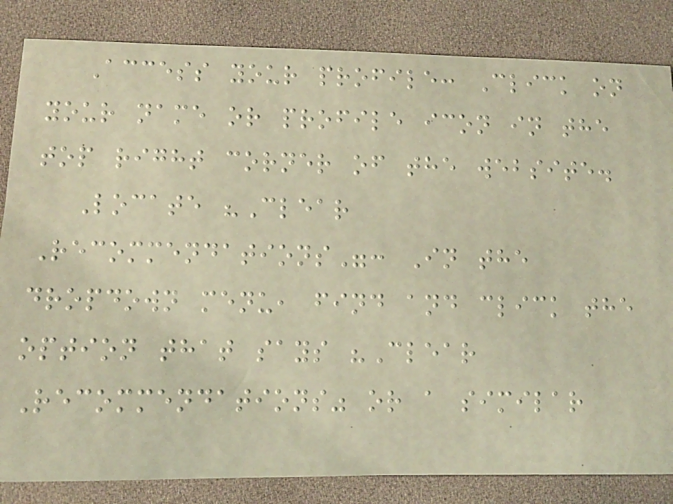Access your profile: Click on
your name or profile icon in the
top right corner of the website.
Locate "Clear
Recommendations": In the
dropdown menu, find and click the
option that says "Clear
Recommendations" or a similar
